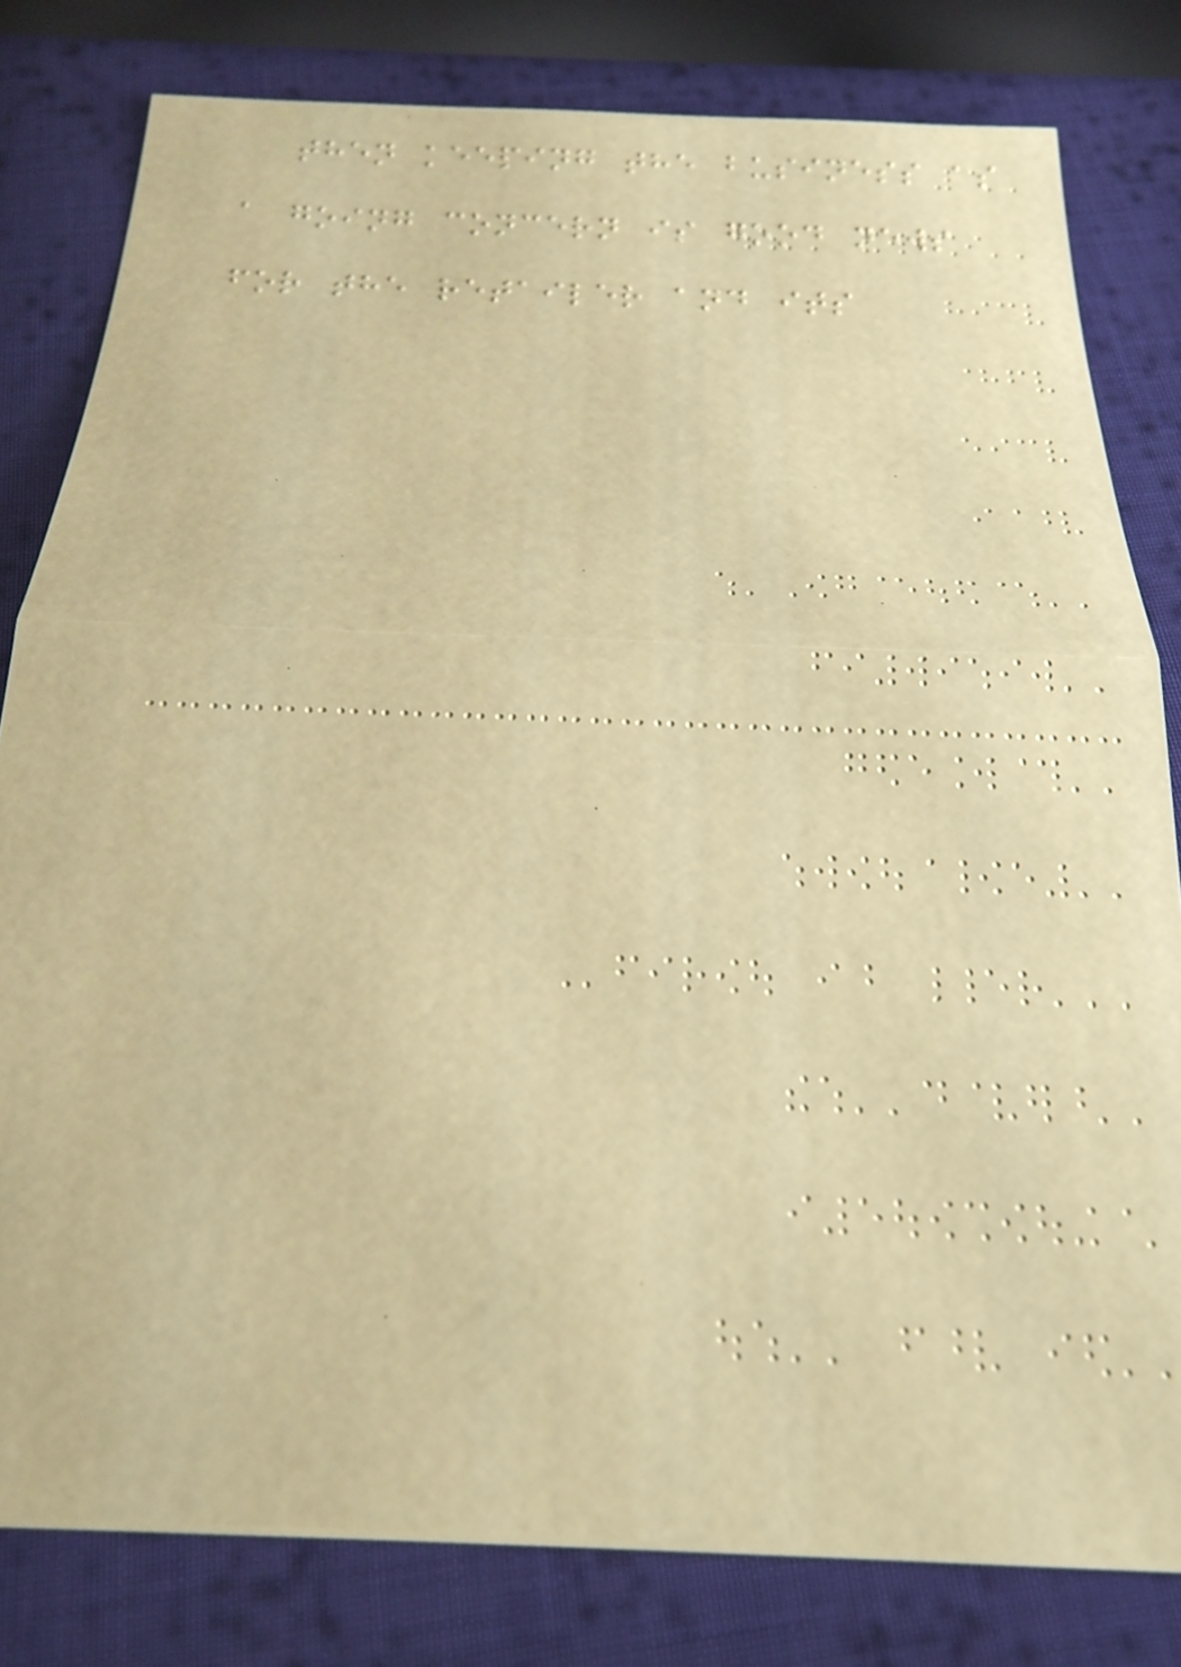then keeping the business as
a going concern is good news
for the retailer and its
